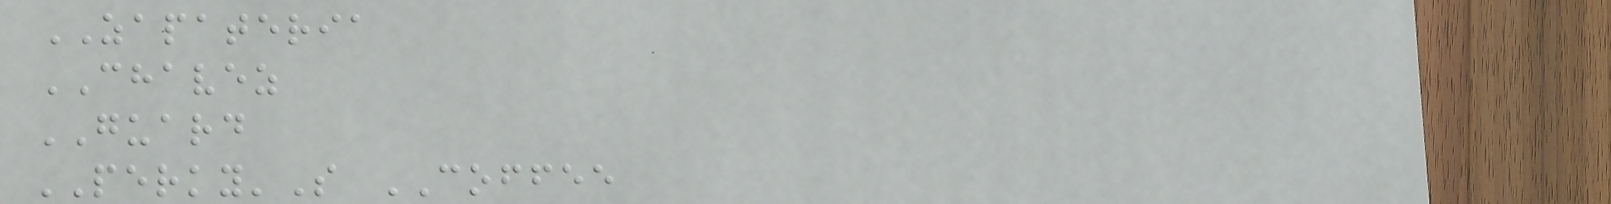ZAPATERIA
CHAVEZ
GUARD
PERKY'S COFFEE
